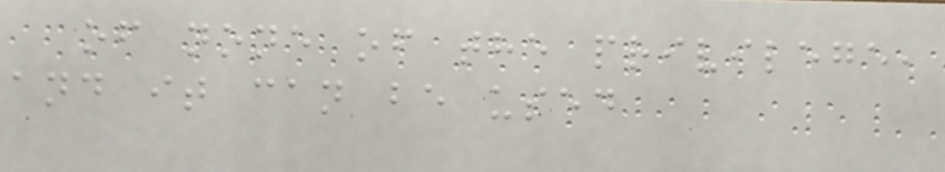of none of the privilege,
and it can be used
